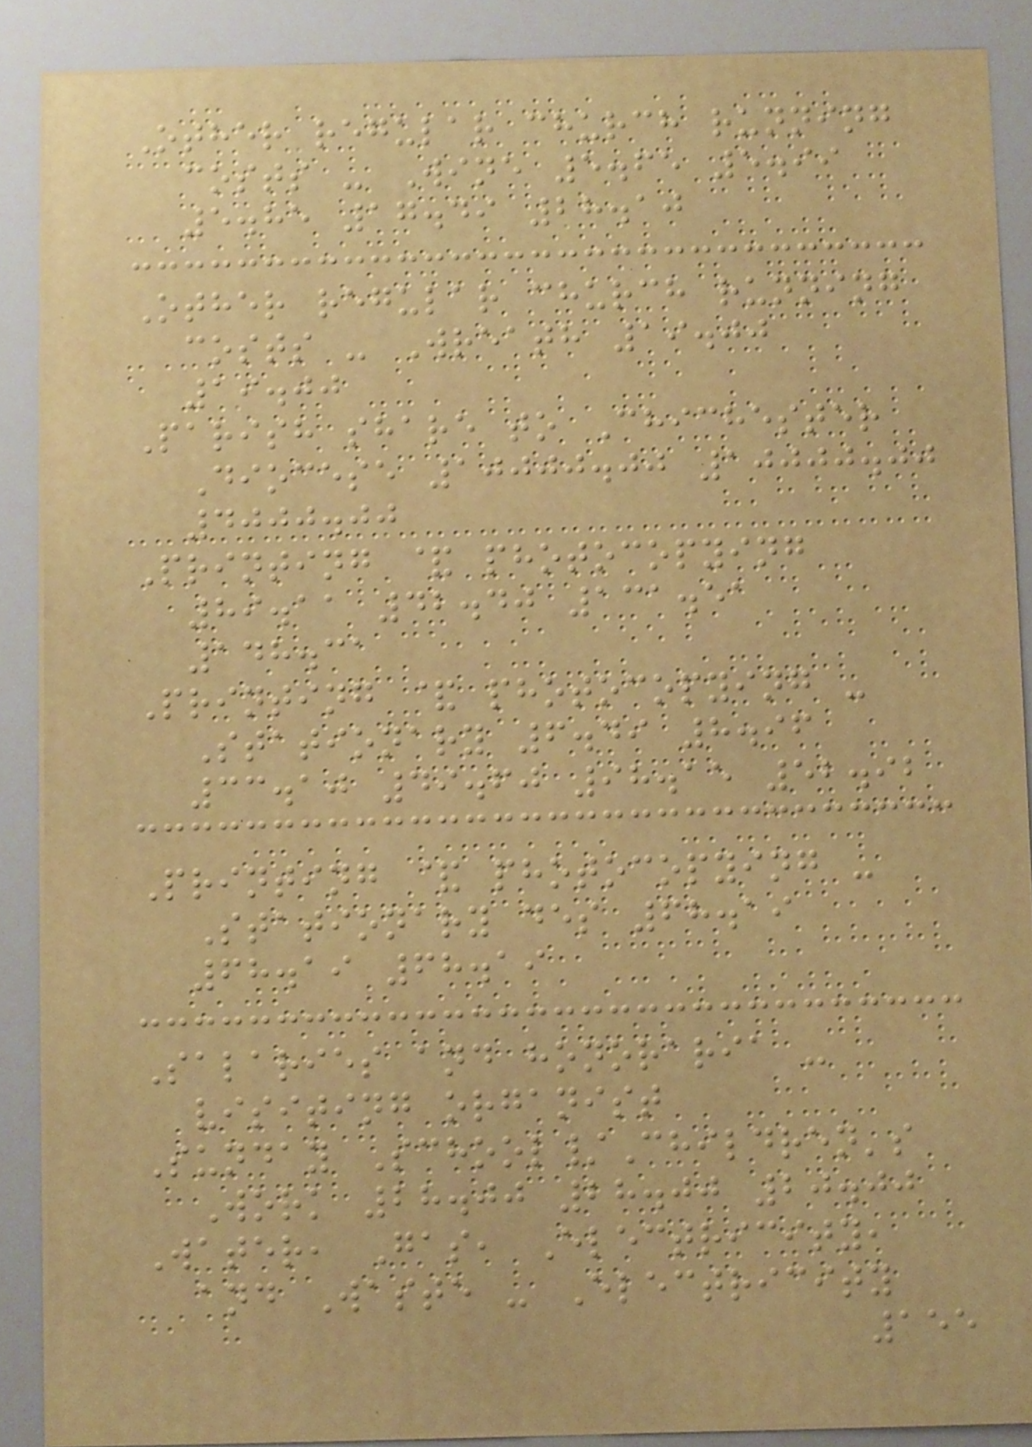Other regular church running
costs - Wine 5.65 5.99
5.85 17.49 28.10
Other regular church running
costs - Wreath 19.00
19.00
Parish share to Chichester
Diocese 10000.00 10000.00
4000.00
Printing & photocopying
89.11 42.40 131.51
148.31
Printing & photocopying -
Stationary 6.49 8.96
33.10 49.60 98.15 52.92
Printing & photocopying -
Stationary des 68.19
68.19 68.19
Salaries and honoraria -
visiting organist
Sunday School/Children's
Work 28.00 28.00 20.00
Water, Gas, Electricity,
and Waste - Electricity
155
